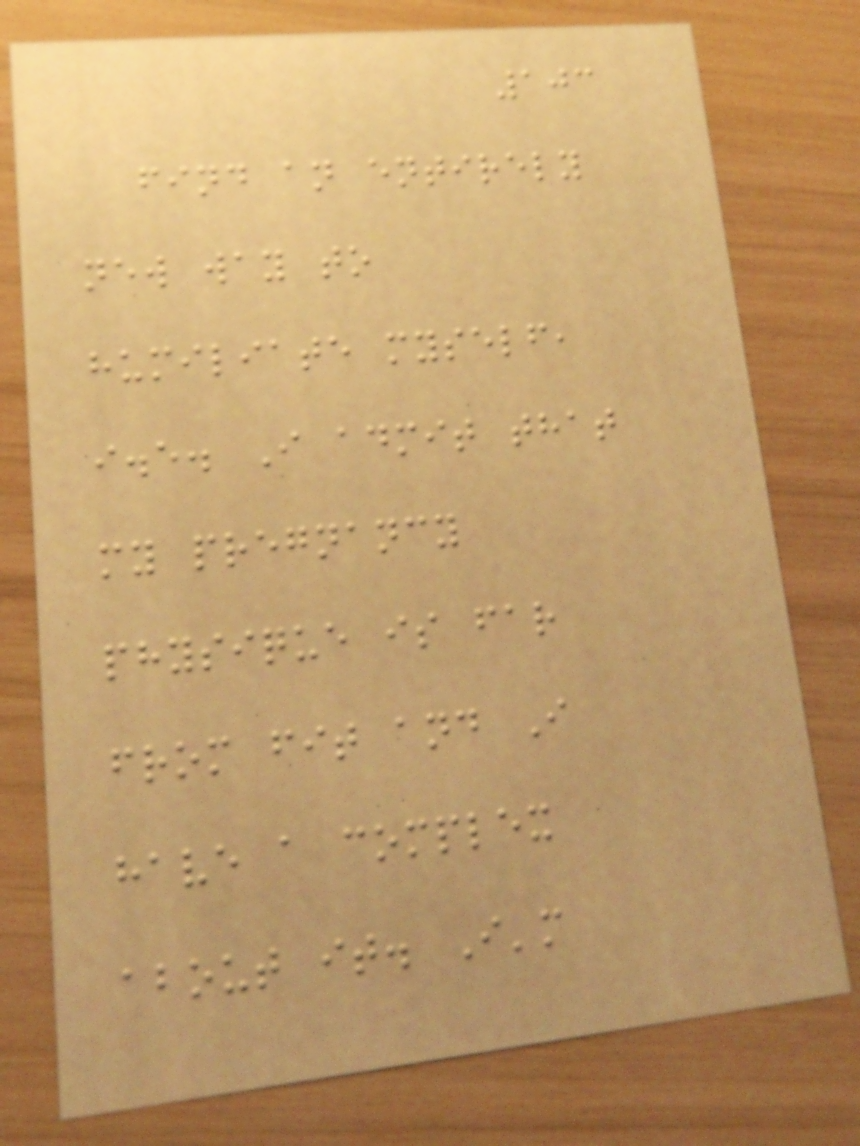103
find an entirely
new way to
humiliate myself,
i.e. I admit that
my pregnancy
physique is far
from fit and I
have a complex
about it. I'm
